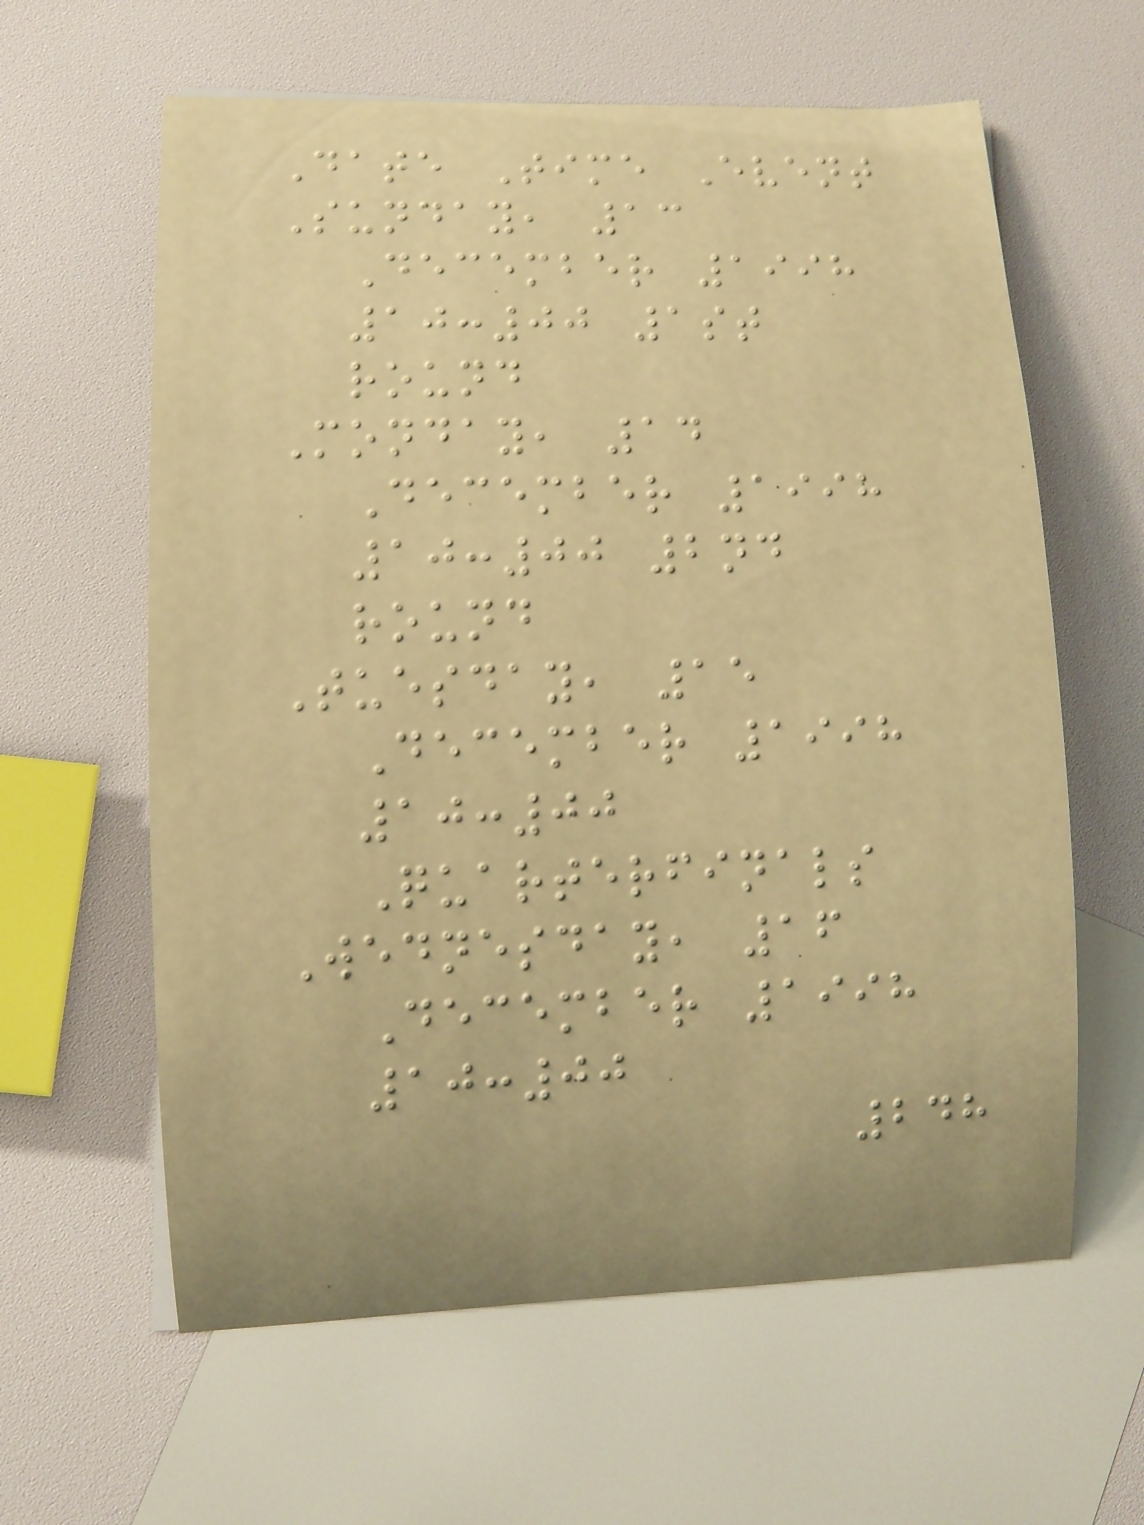Date Time Event
Sunday, 13
December 1998
10:00 1st
round
Monday, 14
December 1998
10:00 2nd
round
Tuesday, 15
December 1998
10:00
Quarterfinals
Wednesday, 16
December 1998
10:00
248
